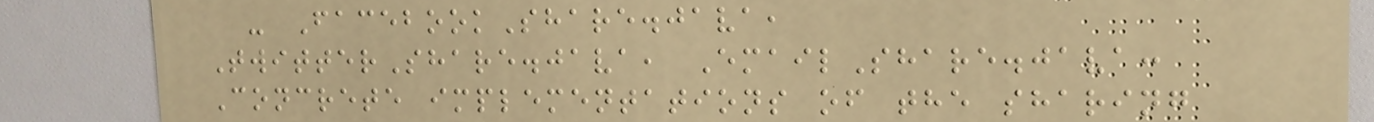- FacebookShare.java,
TwitterShare.java, EmailShare.java:
Concrete implementations of the sharing
